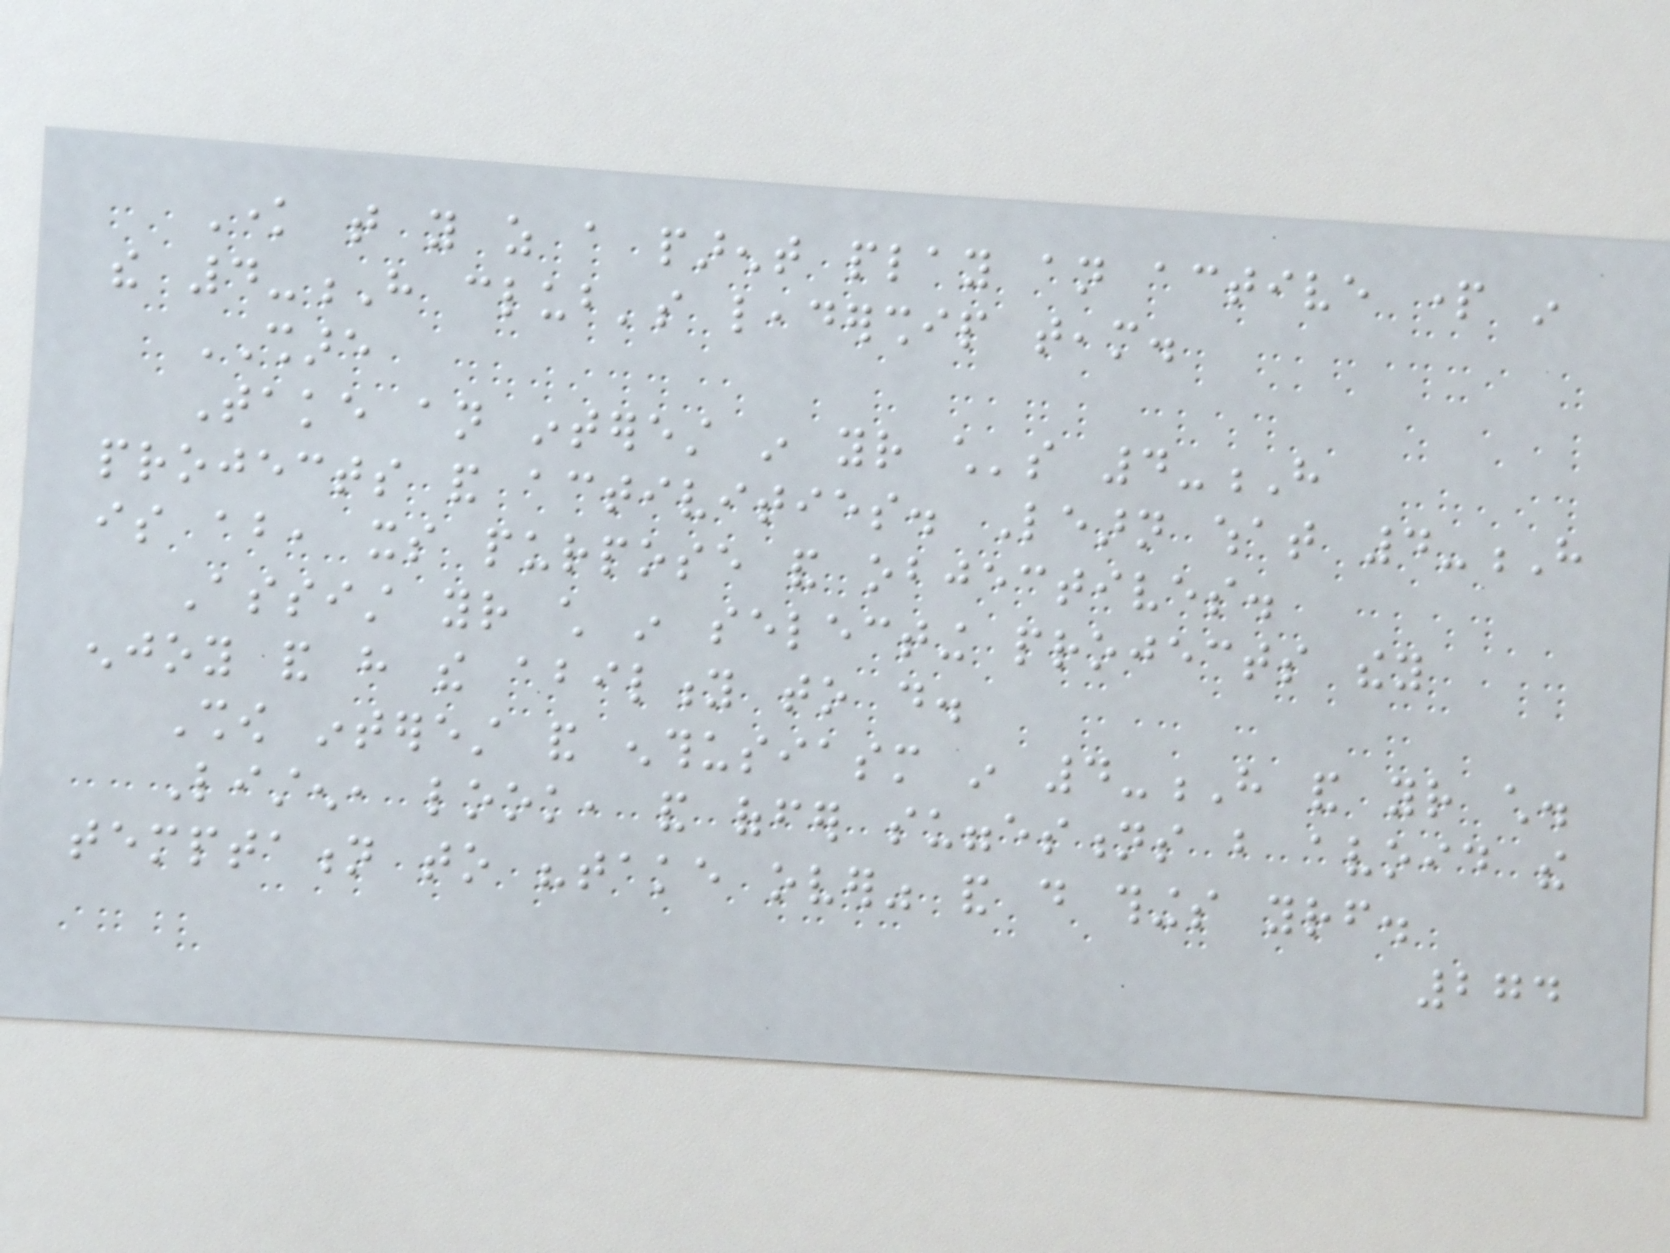Know that you as a parent play an active part in
the 4-H club's leadership team.
SHARE
Take an interest in your child's 4-H
projects and activities. Learn what 4-H
is about, its purpose and objectives.
Assist your child in selecting projects they
enjoy and have the ability to do.
Show interest and enthusiasm in 4-H and your child.
Listen, look, and offer suggestions but avoid the
temptation to "take over" and do things yourself.
274
